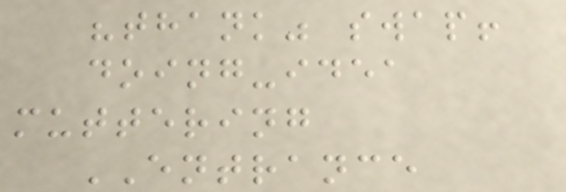"thank" swap!
doing-idea
muttering
ENTRANCE
